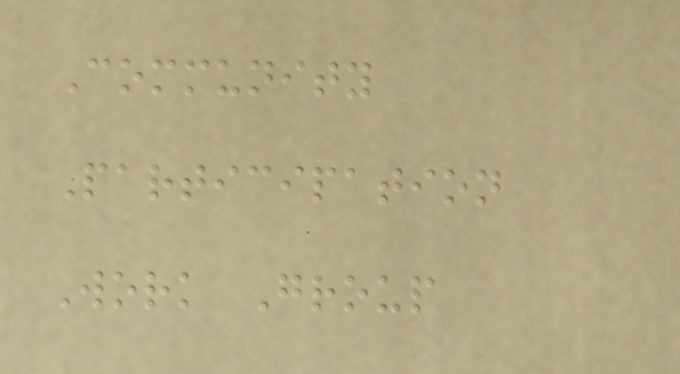Community
Participation
Work Group
